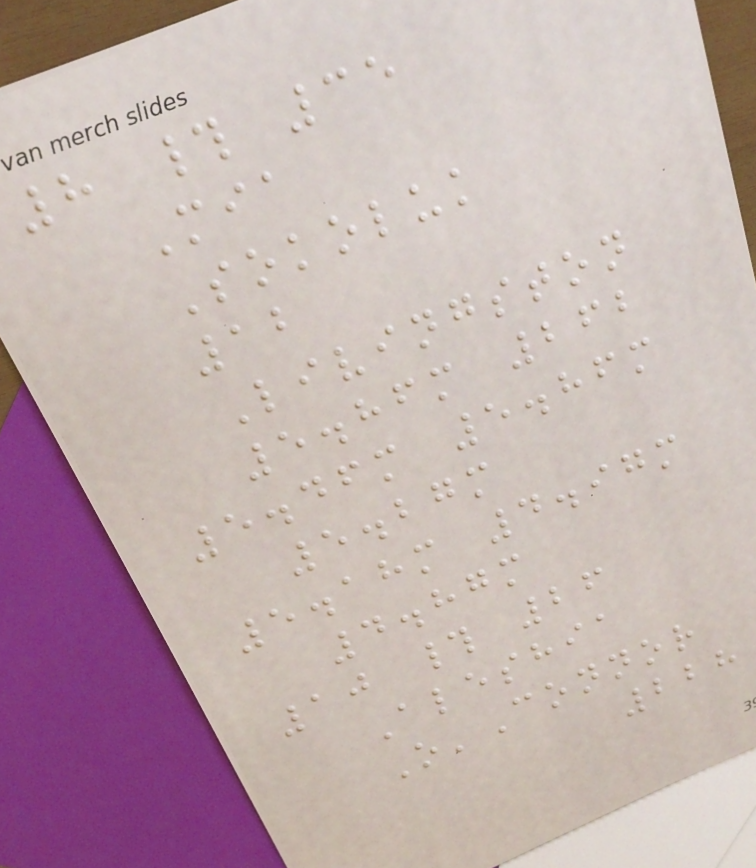8 # 35
Mia
Sokoluk
12
Livingston
5.86m 262
5.46m 5.86m
5.27m
5.18m 4.97m
4.87m
10 # 26
Aleshia
O'Connor
228
